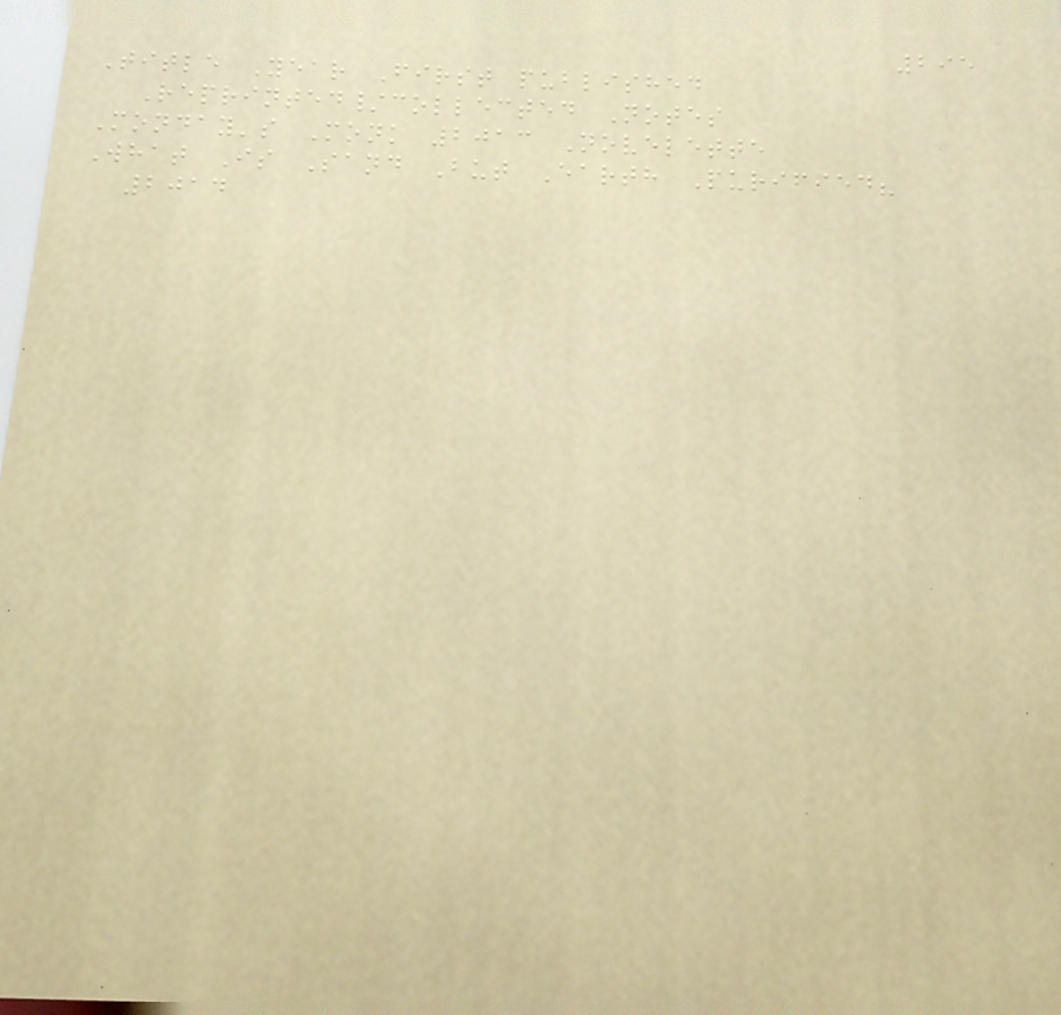295
Title Year First published
Reprinted/collected Notes
Monday's Monk 2013 Novelette
What Is Sand But Earth Purified?
2014
